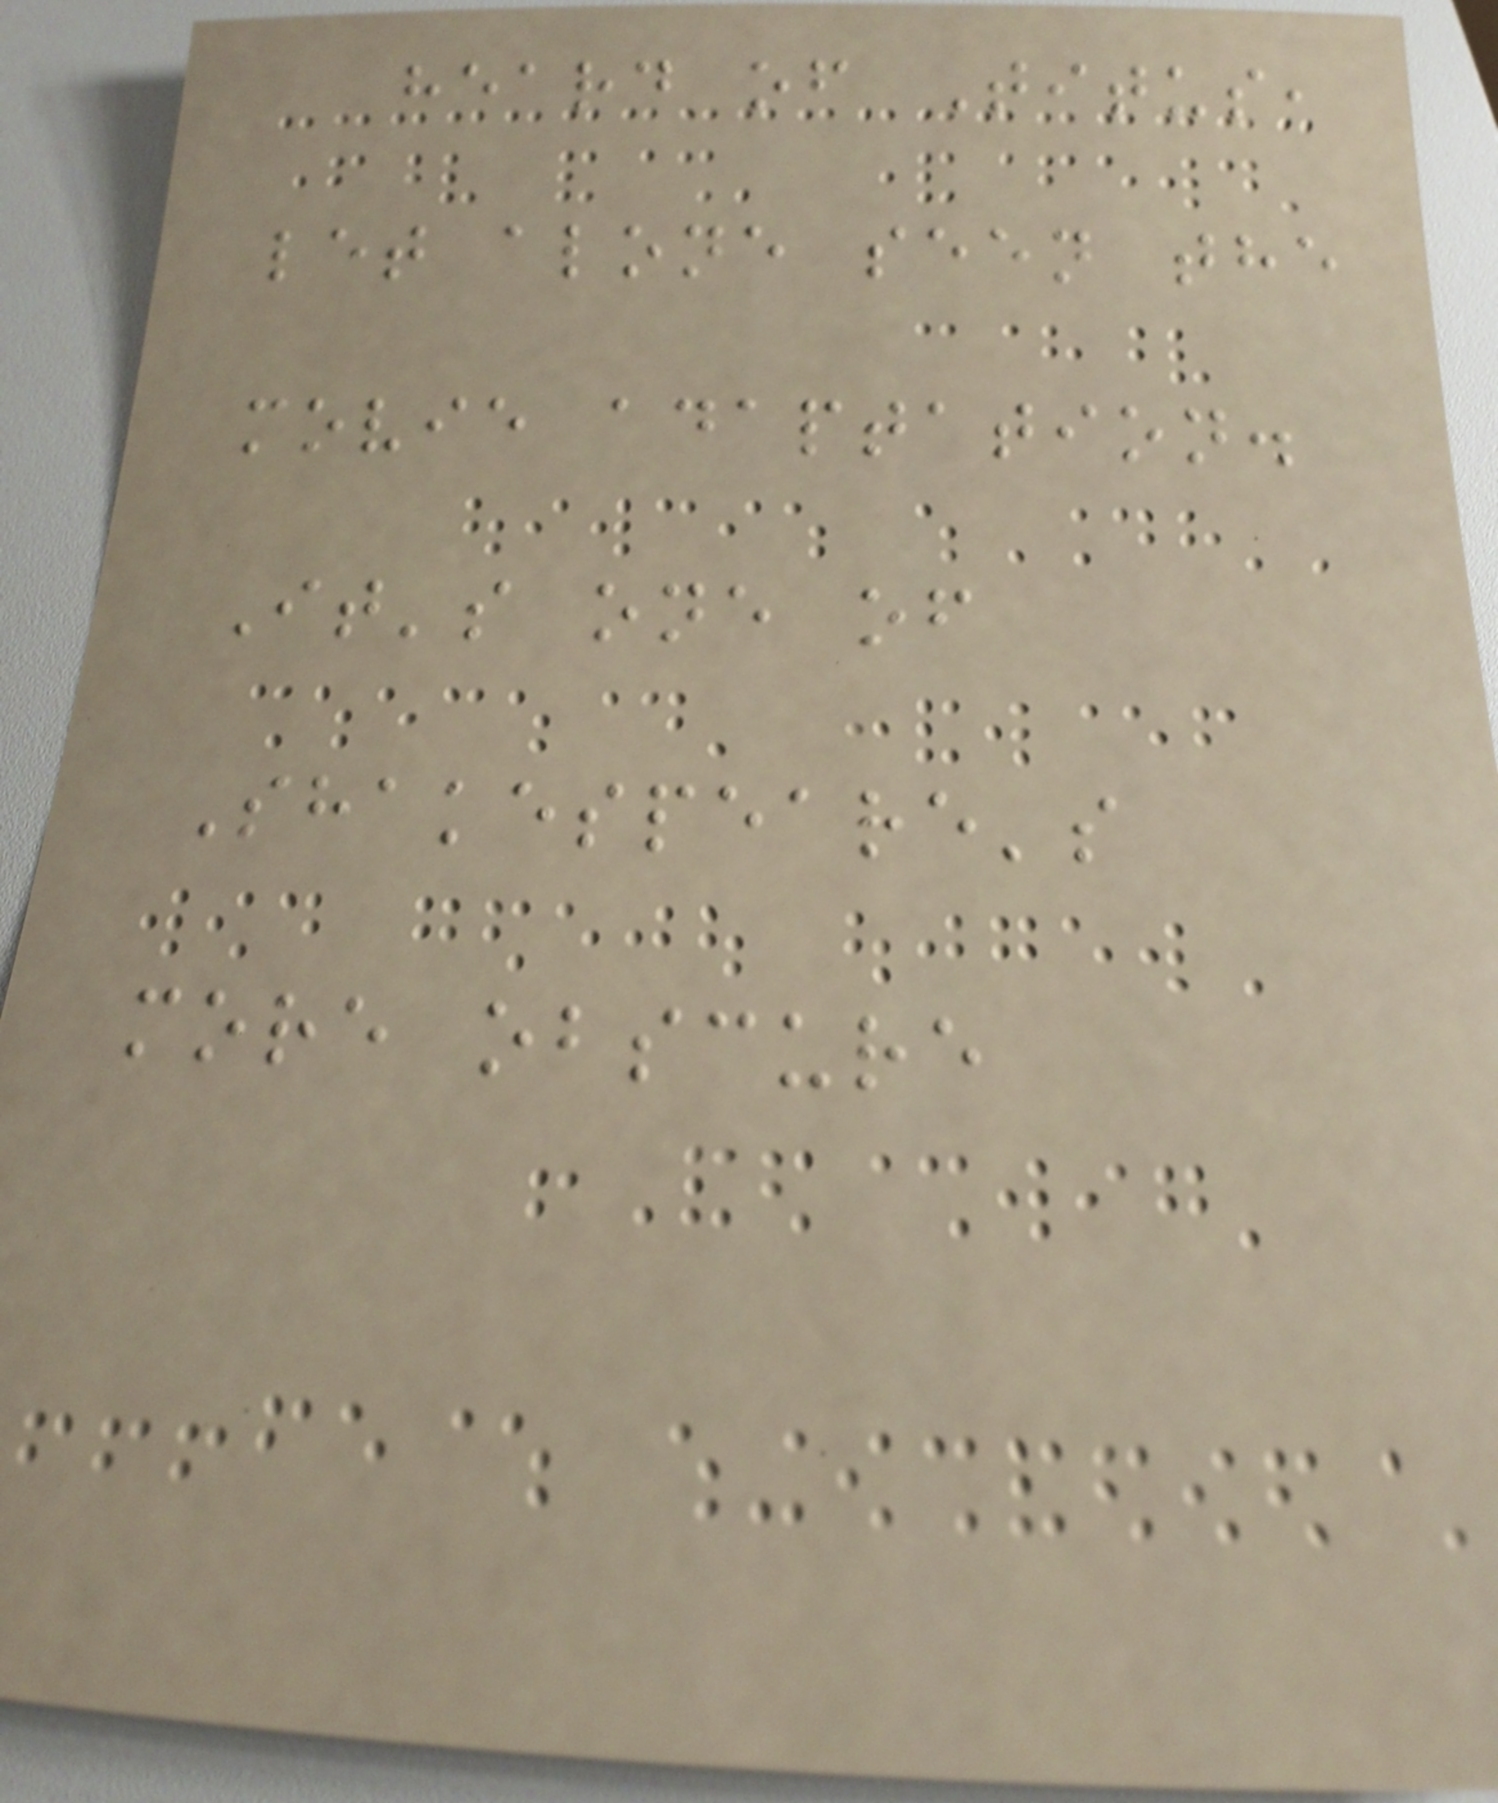heard of Titus,
let alone seen the
movie adaptation.
It's one of
Shakespeare's
more obscure
